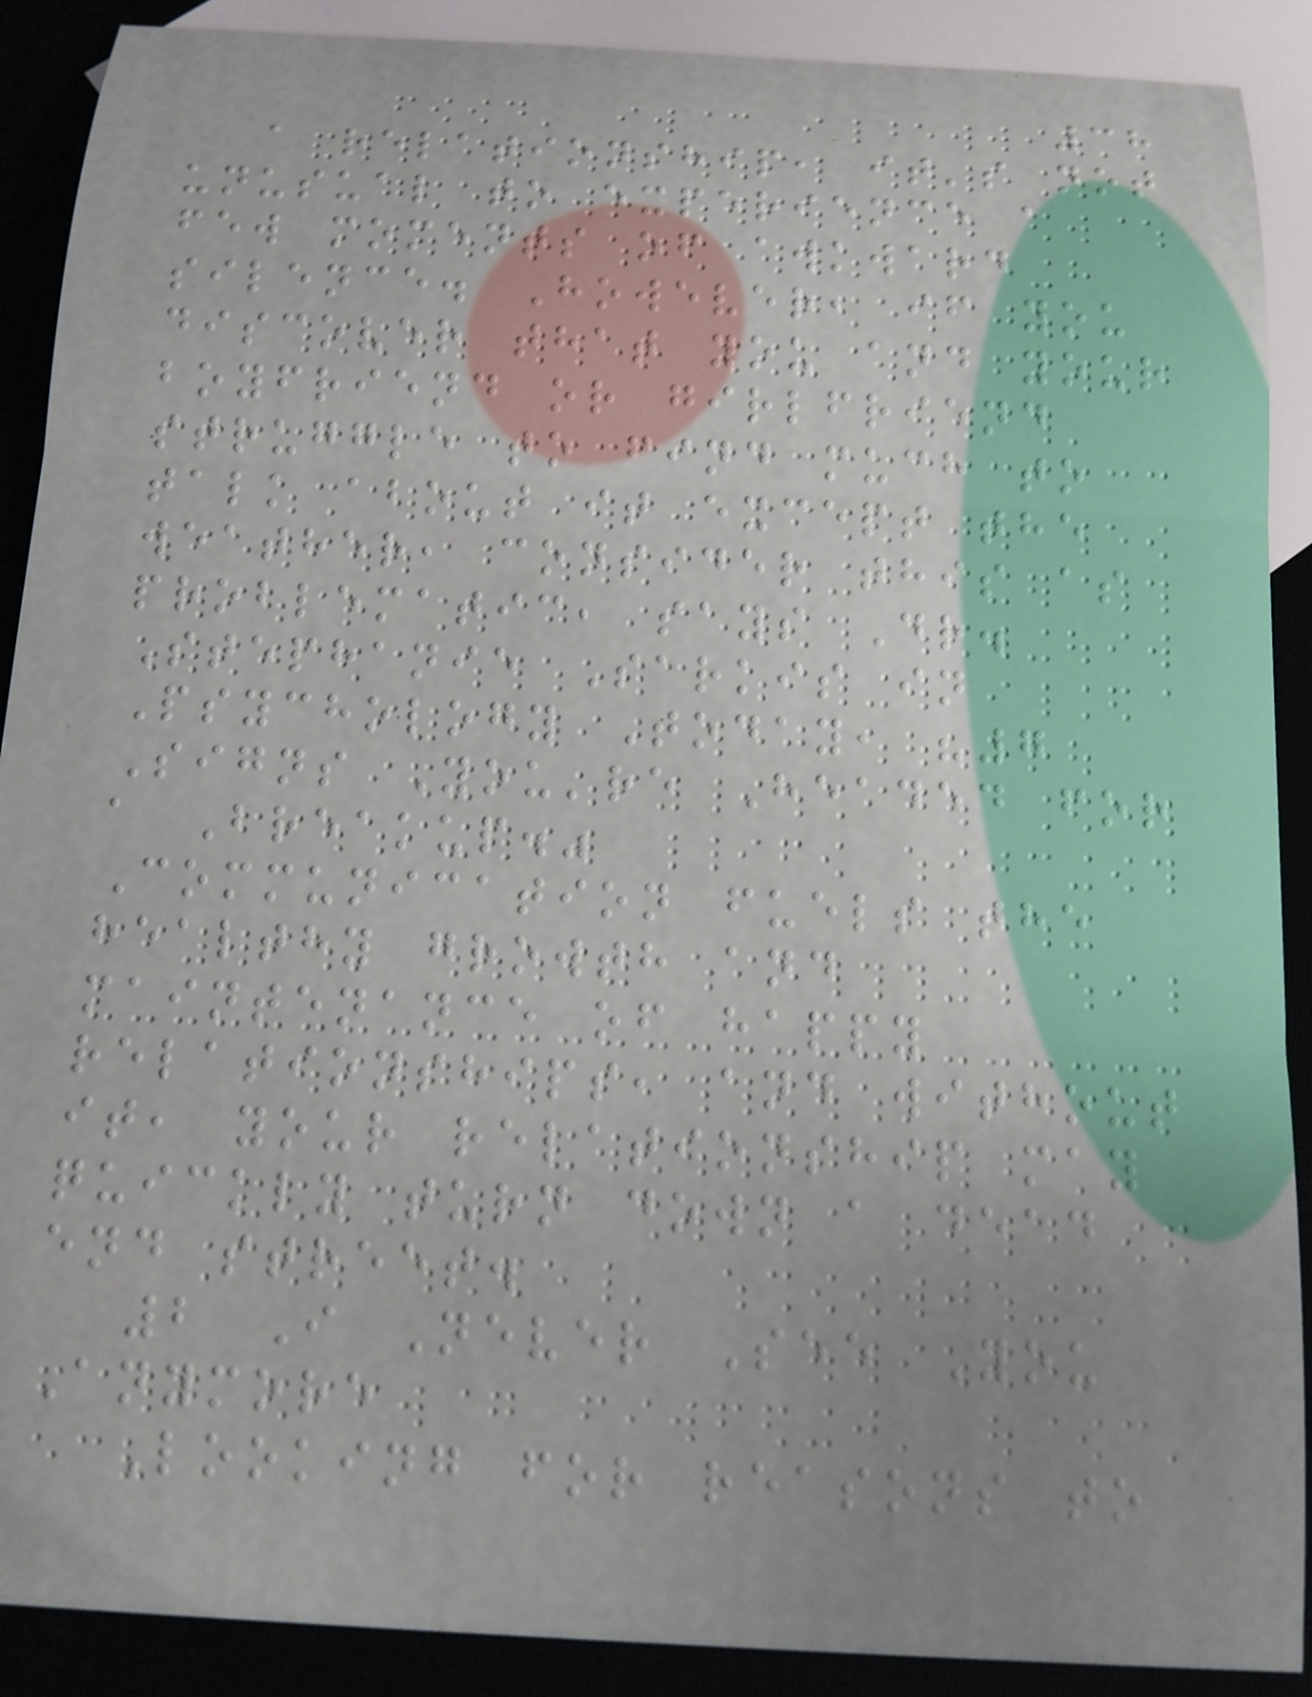38
a relationship, it's not
unusual to experience a
few moments of awkward
silence. However, if you
discover that you and your
boyfriend or girlfriend
struggle to find much to
talk about it except the
weather, consider this as
problematic, says Dr.
Stephanie Sarkis in
Psychology Today, "7
Signs You're Headed for
a Breakup."
Communication fuels the
healthy growth and
maintenance of happy
relationships, and without
it, your relationship may
quickly turn down a dead
end street.
2 I Never See You
Anymore
Looking for reasons to
